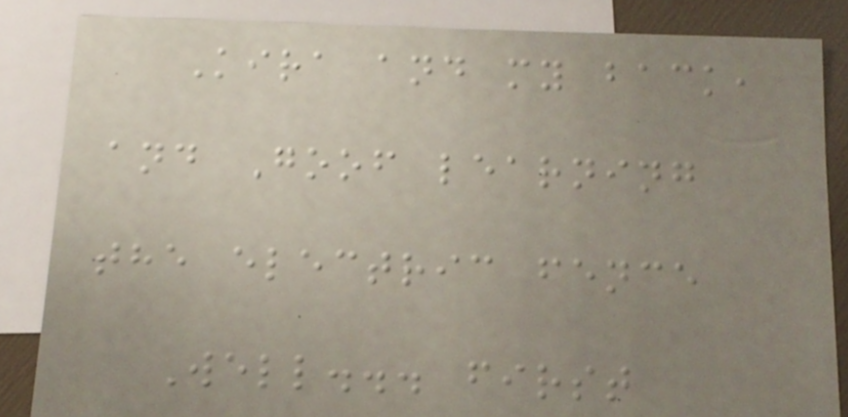Kira and my back,
and Goof learning
the electric fence
Well... first
